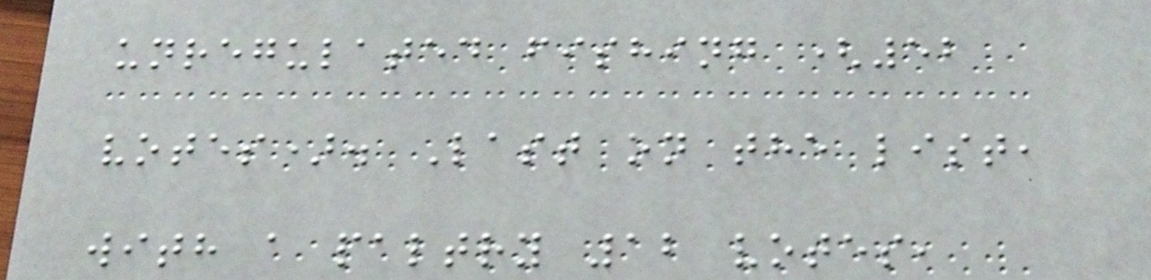unregulated fishing (52
votes). Last on the list,
with a paltry 12 votes,
